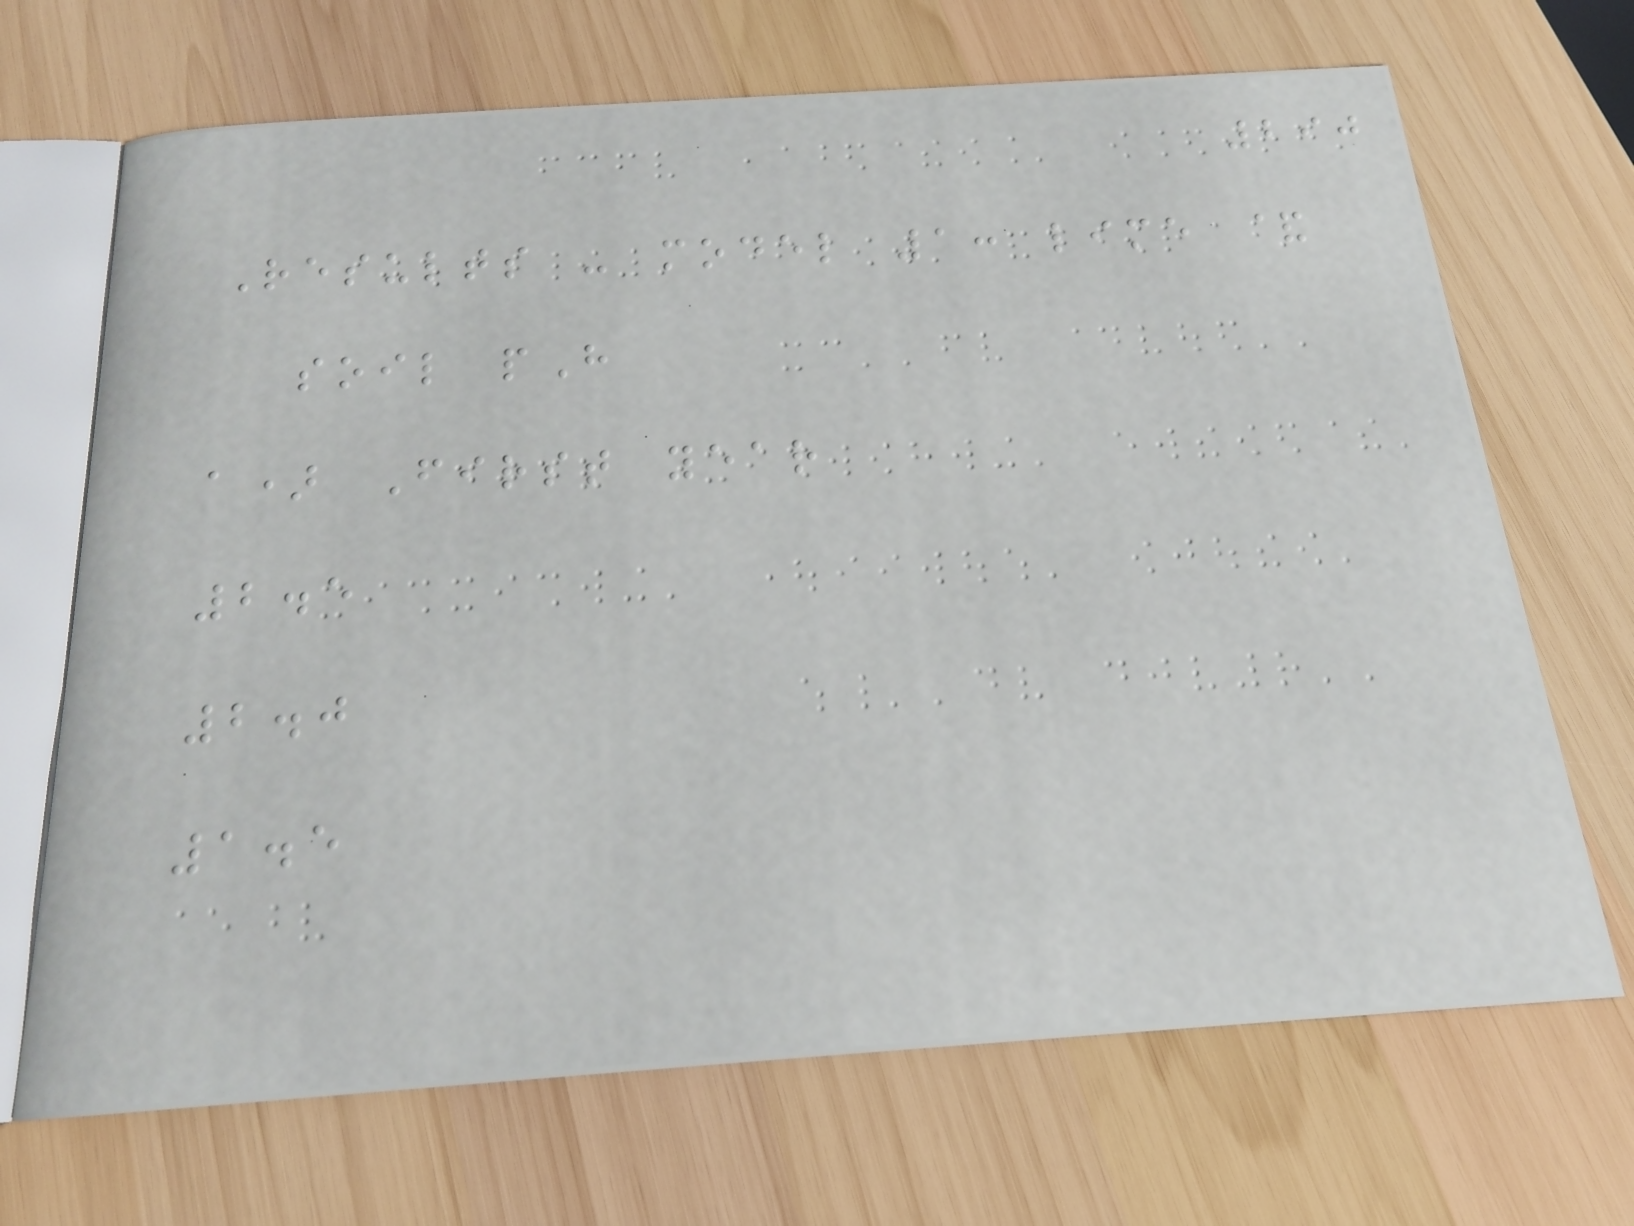290
Results - model 1: lime &
soil pH
a) First year
2.5
2.0
1.5
